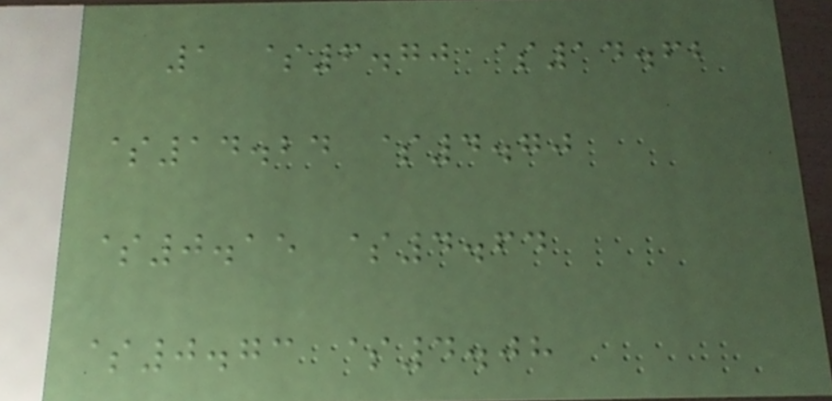1 $6.70 $14.62
$14.24 $4.70
$0.15 $4.64
$0.73 $4.08
